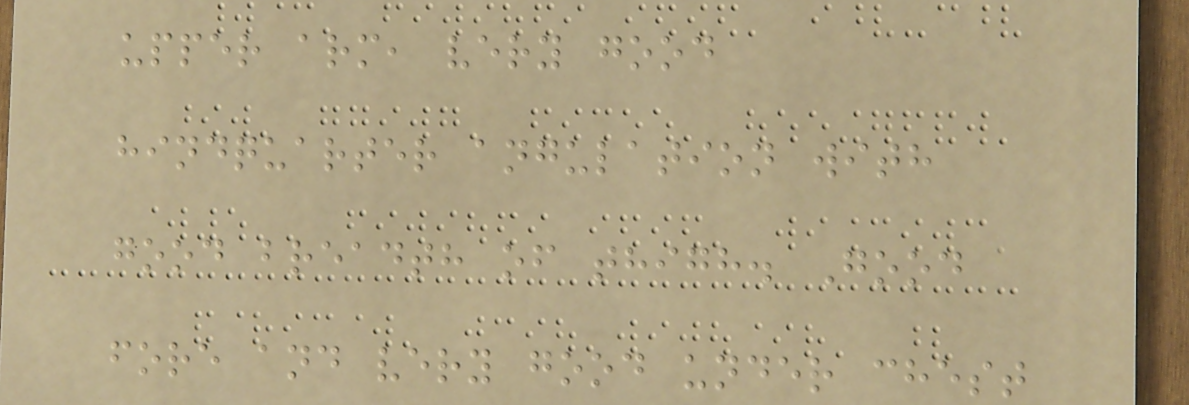upper arm, very good
hindquarter angulation with
good breadth of thigh. Good
fore and very good under chest
